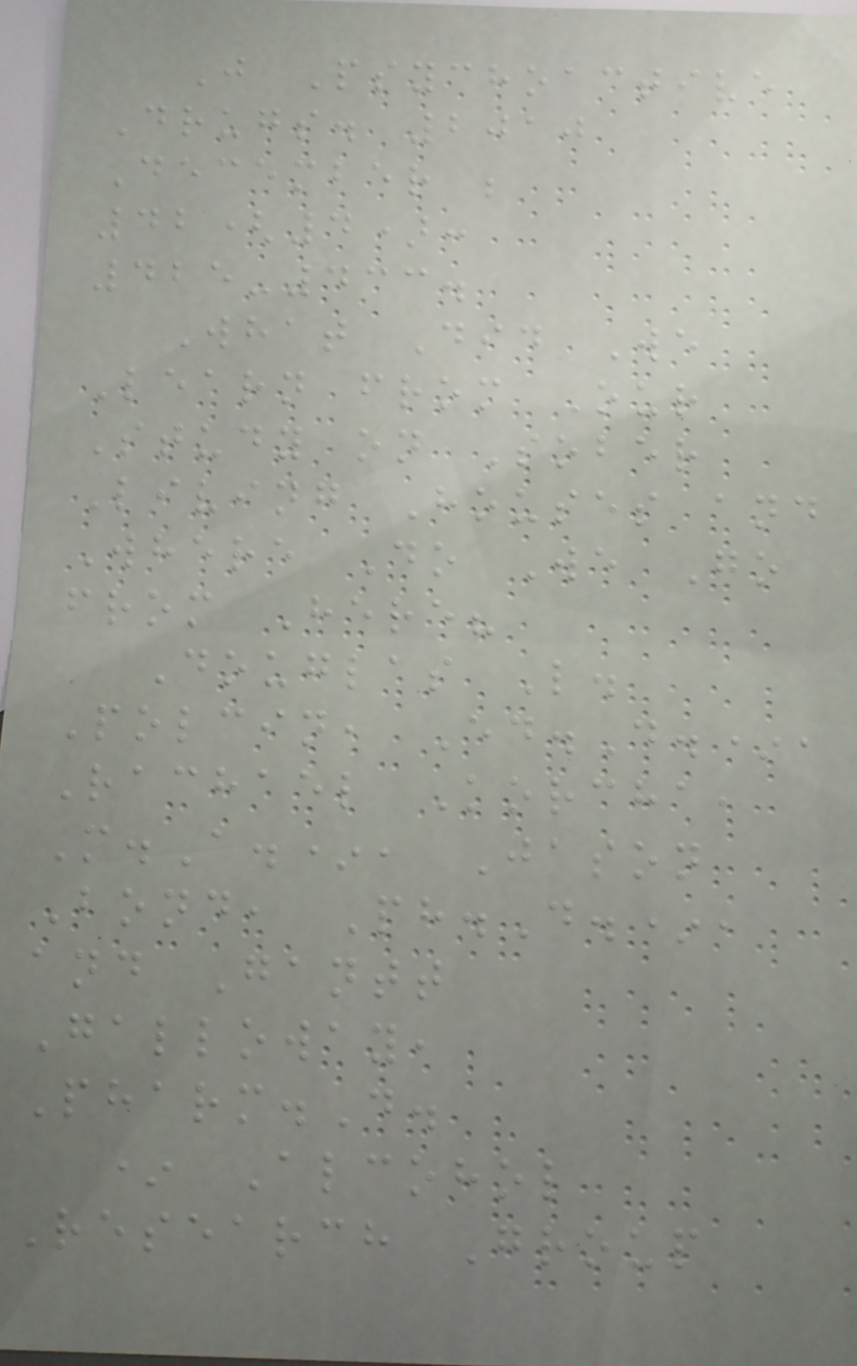J Psychoactive
Drugs. 2010
December ;
42(4):
425-433.
What Did We
Learn from Our
Study on Sober
Living Houses and
Where Do We Go
from Here?
Douglas L.
Polcin, Ed.D.*,
Rachael Korcha,
M.A.*, Jason
Bond, Ph.D.*,
and Gantt
Galloway,
Pharm.D.
* Alcohol
Research Group
